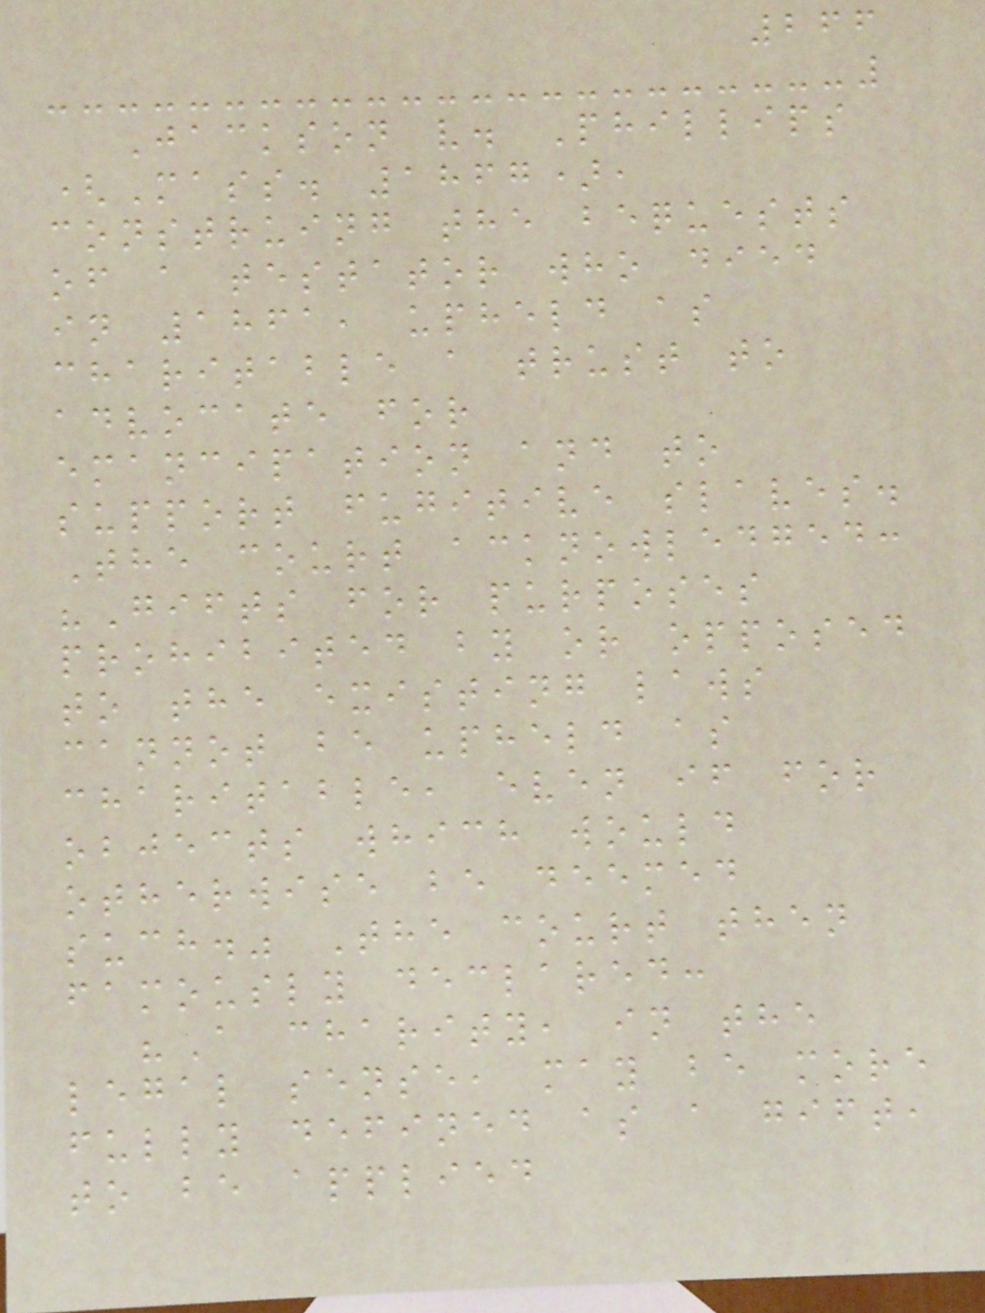266
Jackson v. Phillips
(Mass. 1867),
construing the bequests
of a testator who died
in 1861, upheld as
charitable a trust to
advocate for
emancipation and to
support fugitive slaves.
The court acknowledged:
"Gifts for purposes
prohibited by or opposed
to the existing laws
cannot be upheld as
charitable, even if for
objects which would
otherwise be deemed
such." The court then
famously declared:
"A charity, in the
legal sense, may be more
fully defined as a gift,
to be applied
